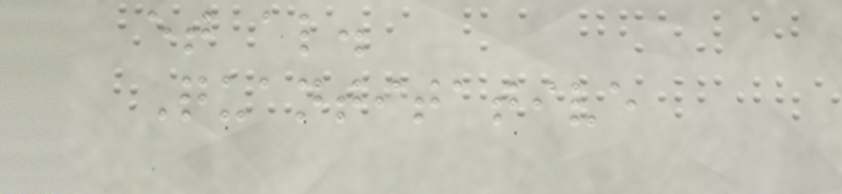et al.
Quantitative
